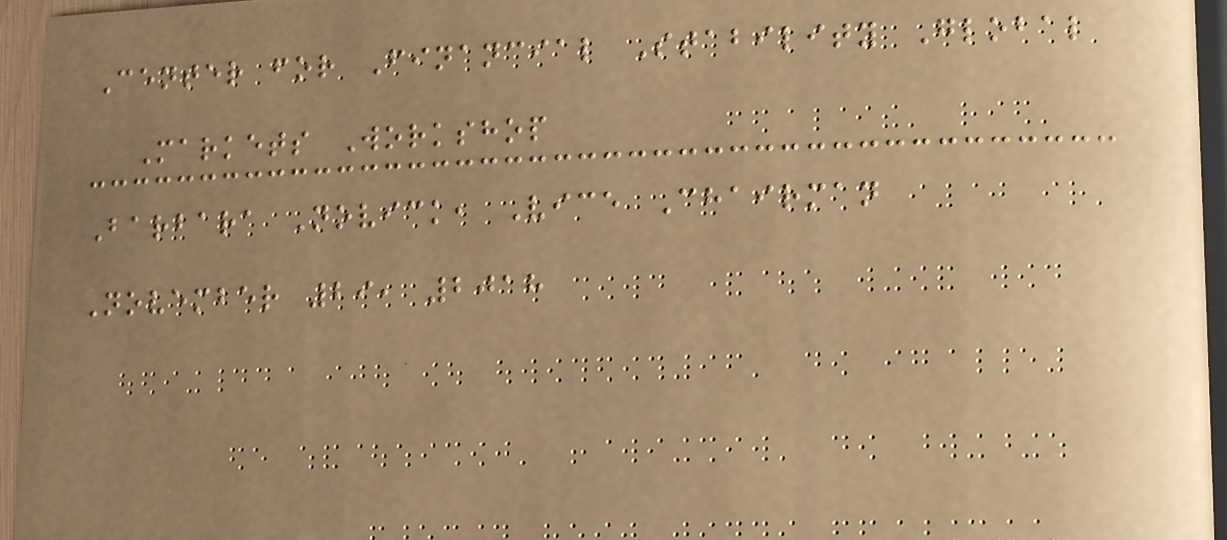Center for Financial Stability Global
Markets Workshop
Barbara Novick, Vice Chairman
November 29, 2018
